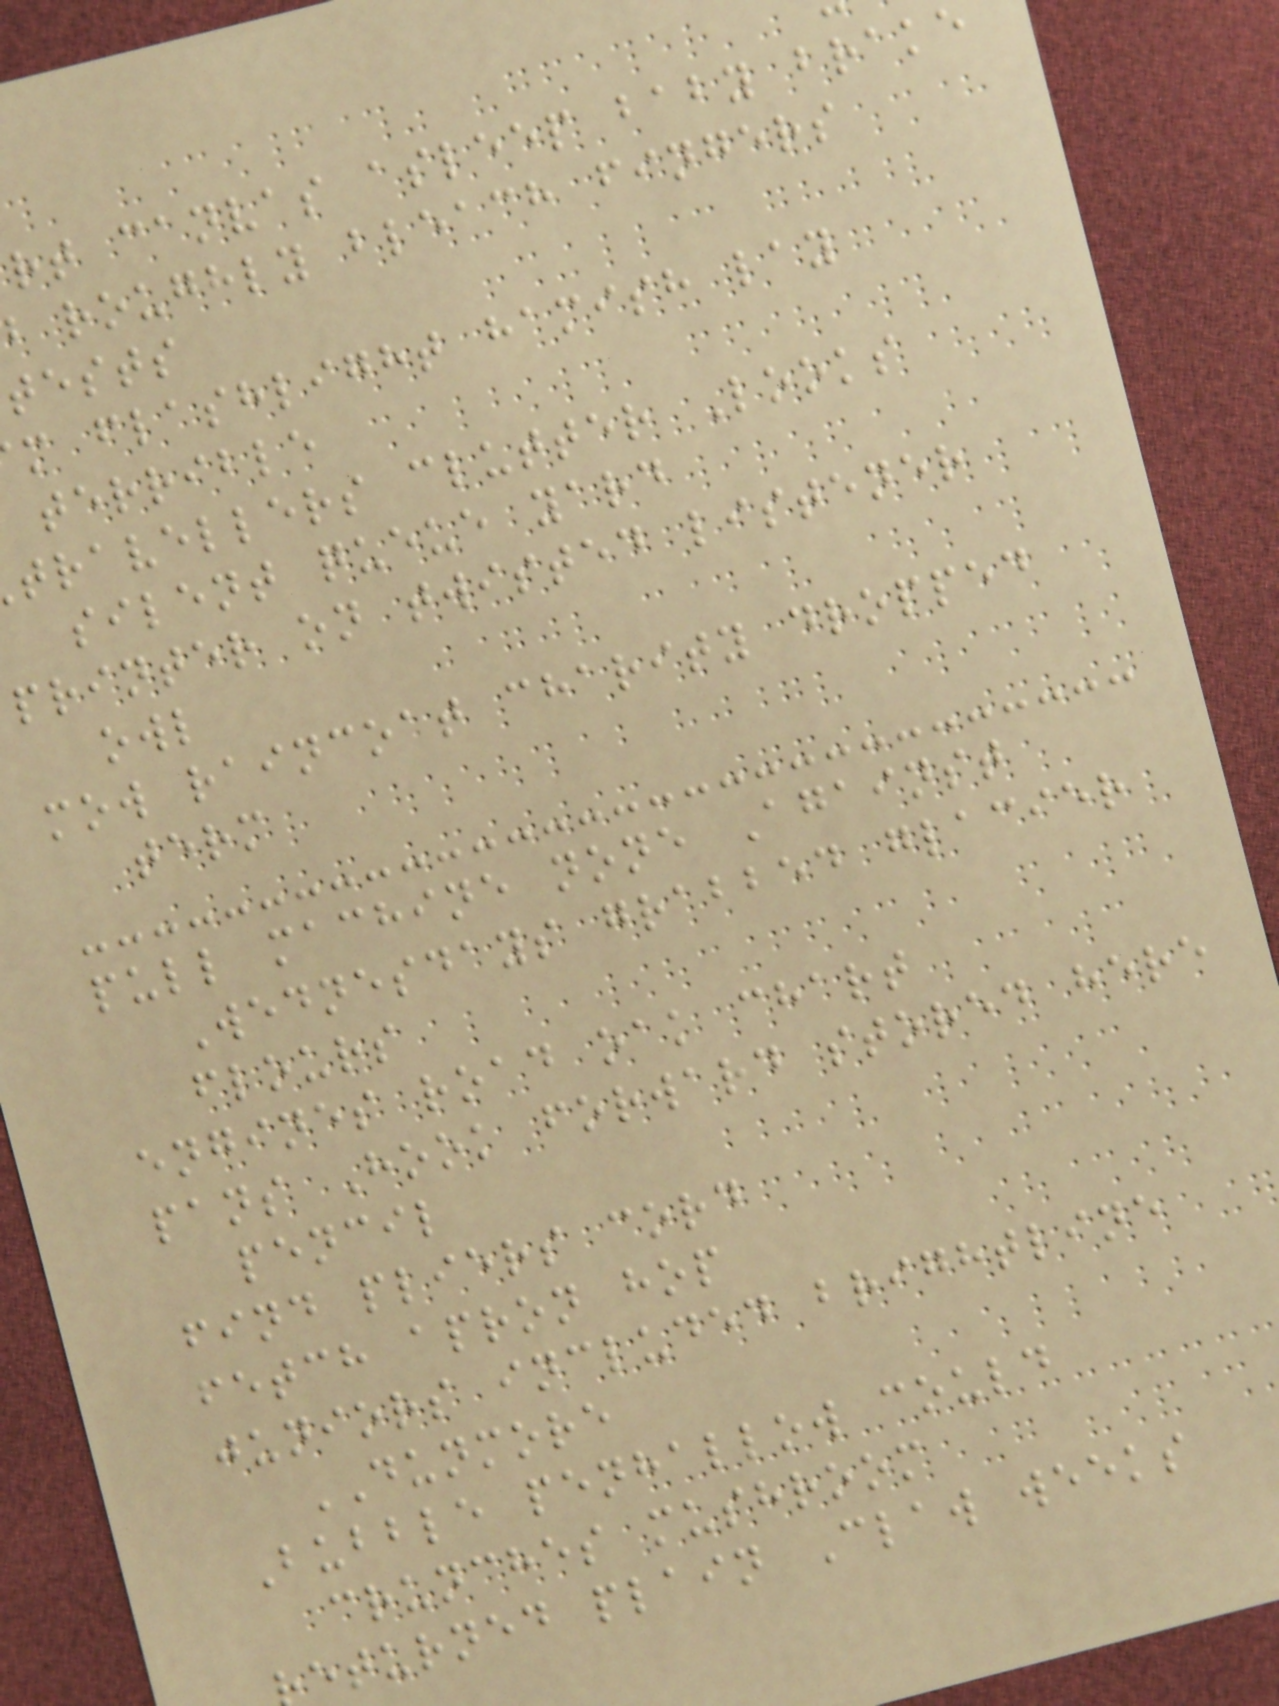rt canvas asleep baby brake
roughly bleach fingers
tests
m flashlight hamish lay
terrible
travellers clutter Looks
silent queue yard
printer on twisted listener
owl
mow raincoat charity dropped
term
pull machine none Against
Wednesdays grabbed glacier
flours
engines road oak chart
pans Hook forward stored here
pencil
find pliers cord
fetch apron hop
juniors included brightline
DUNMORE
Bubble penhallow could
crunches mushroom
eturned plain Claw weeks
